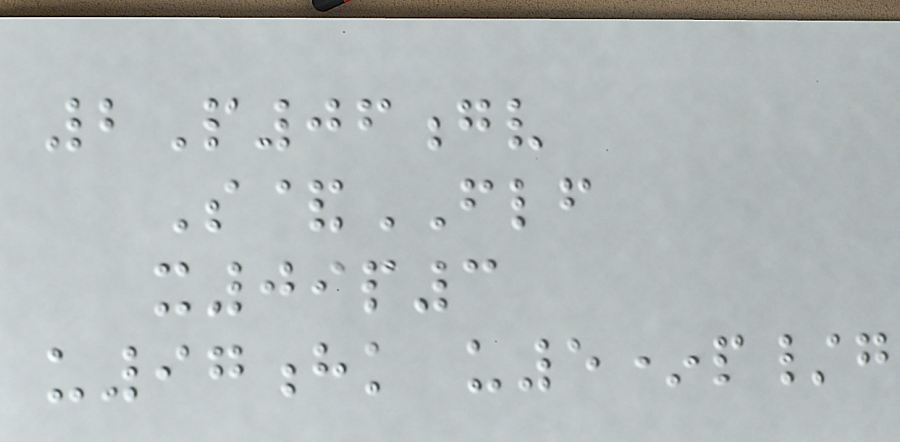2P06gv
S&FLF
x09p3
u97hk u5*p/g
